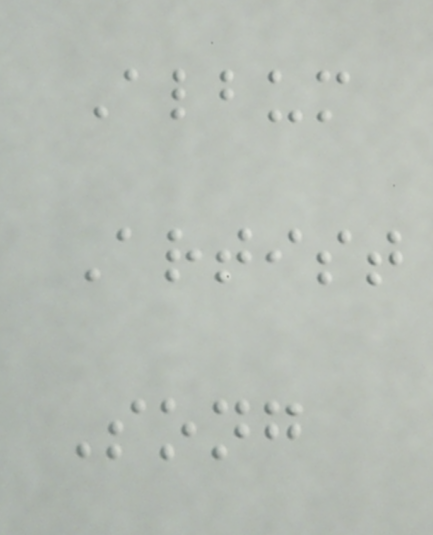Album
Artist
Song
